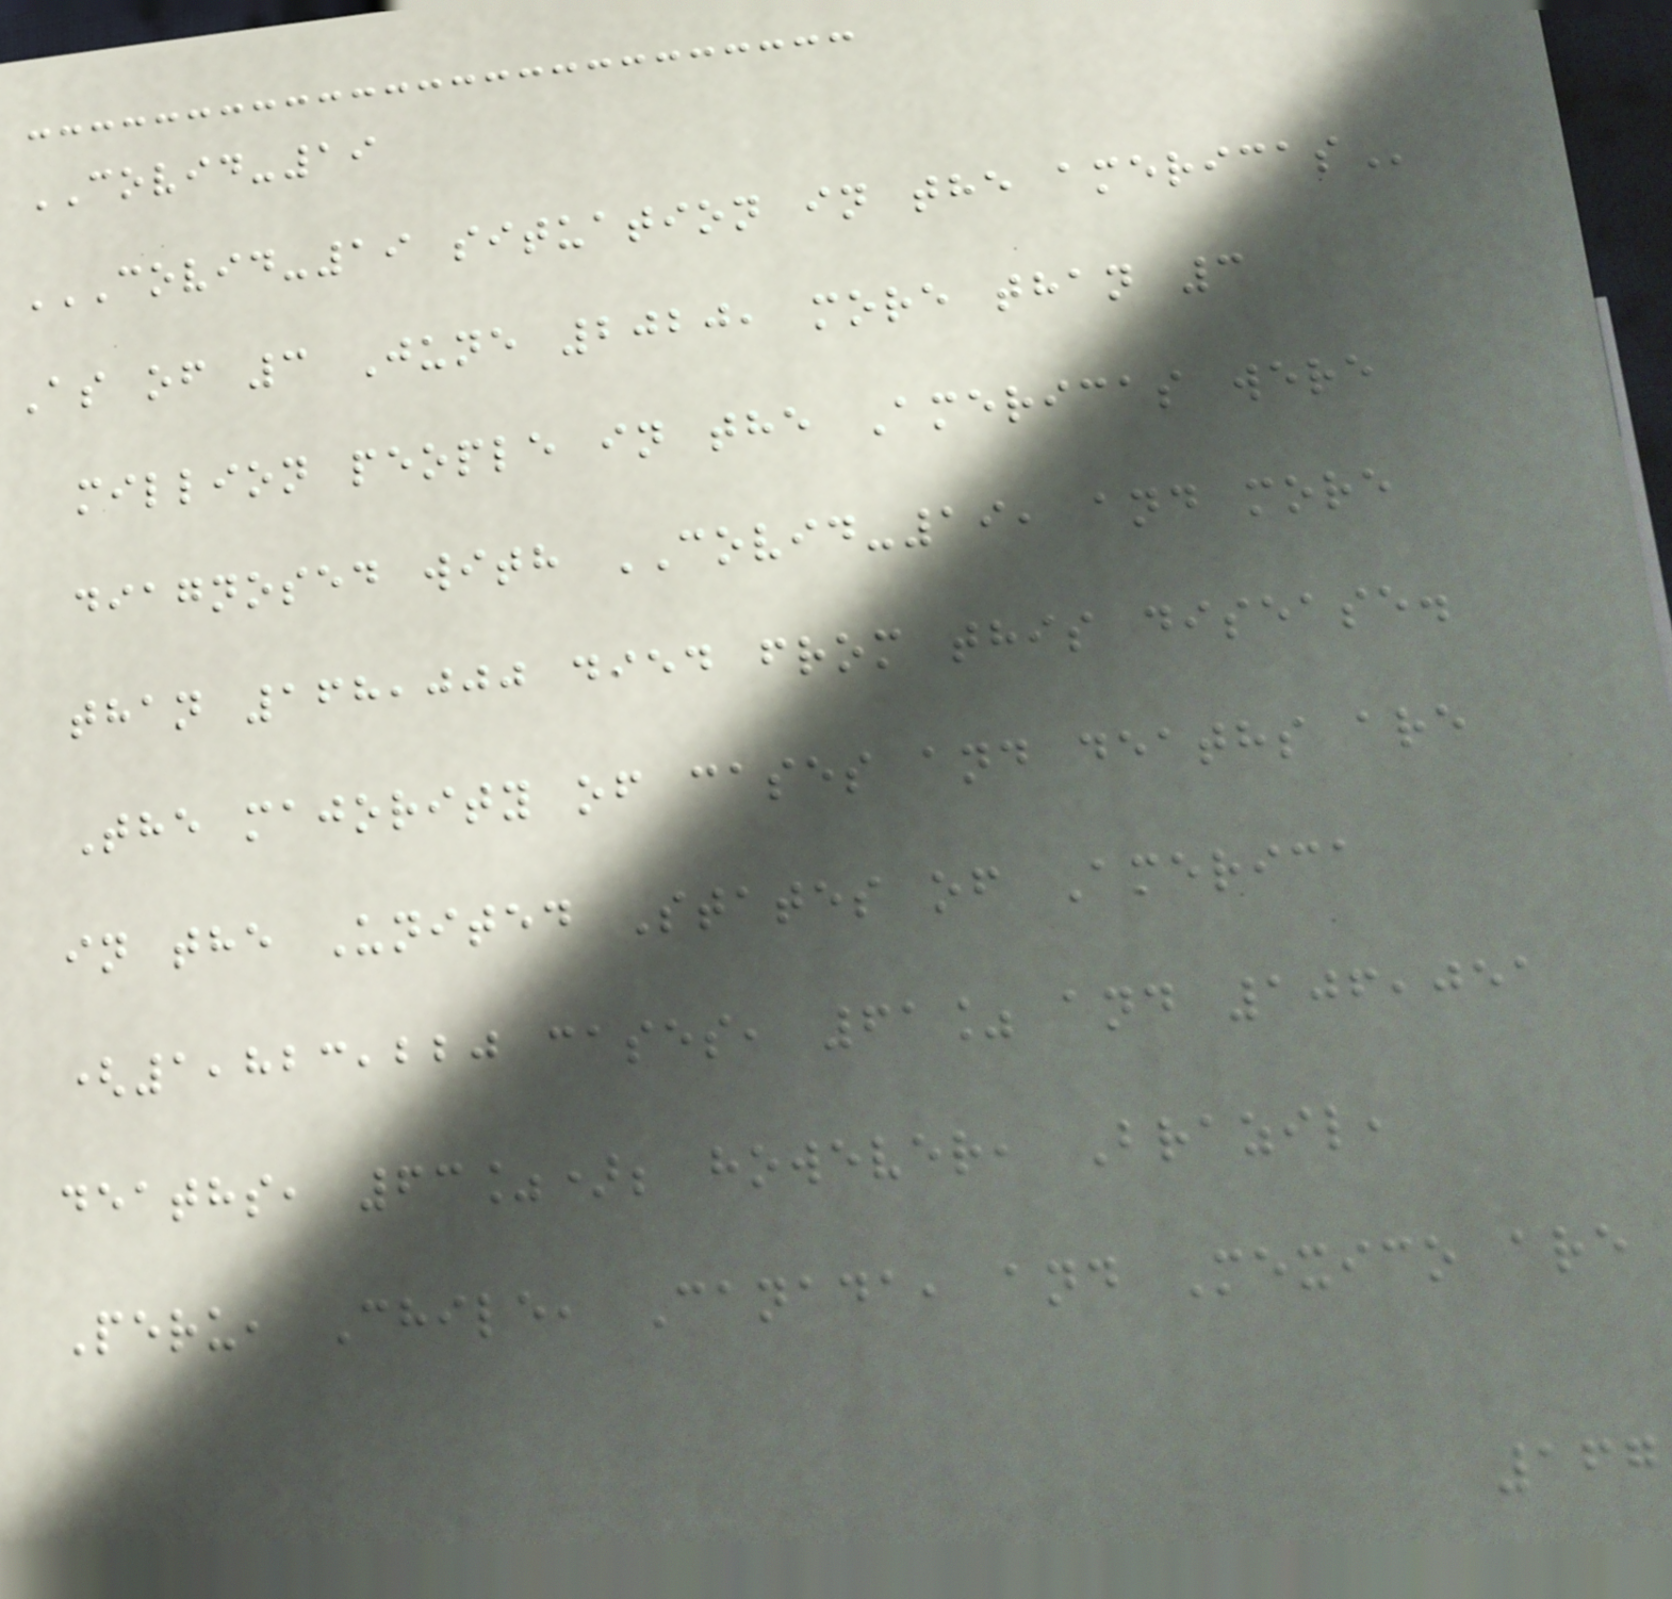COVID-19
COVID-19 SITUATION IN THE AMERICAS
As of 3 June 2020, more than 3
million people in the Americas were
diagnosed with COVID-19, and more
than 168,000 died from this disease.
The majority of cases and deaths are
in the United States of America
(1,823,220 cases, 61% and 106,051
deaths, 63%); however, Brazil,
Peru, Chile, Canada, and Mexico are
167
